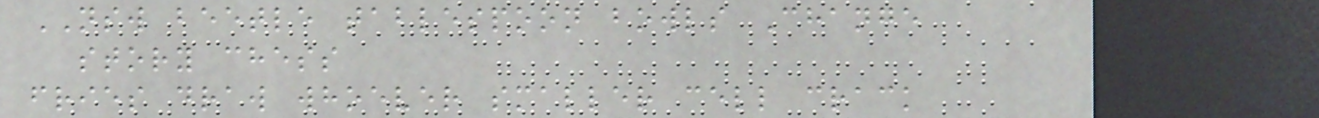NSW beetle tablespoon bowls Change
story chess
fries draw whoever smaller cell crack
